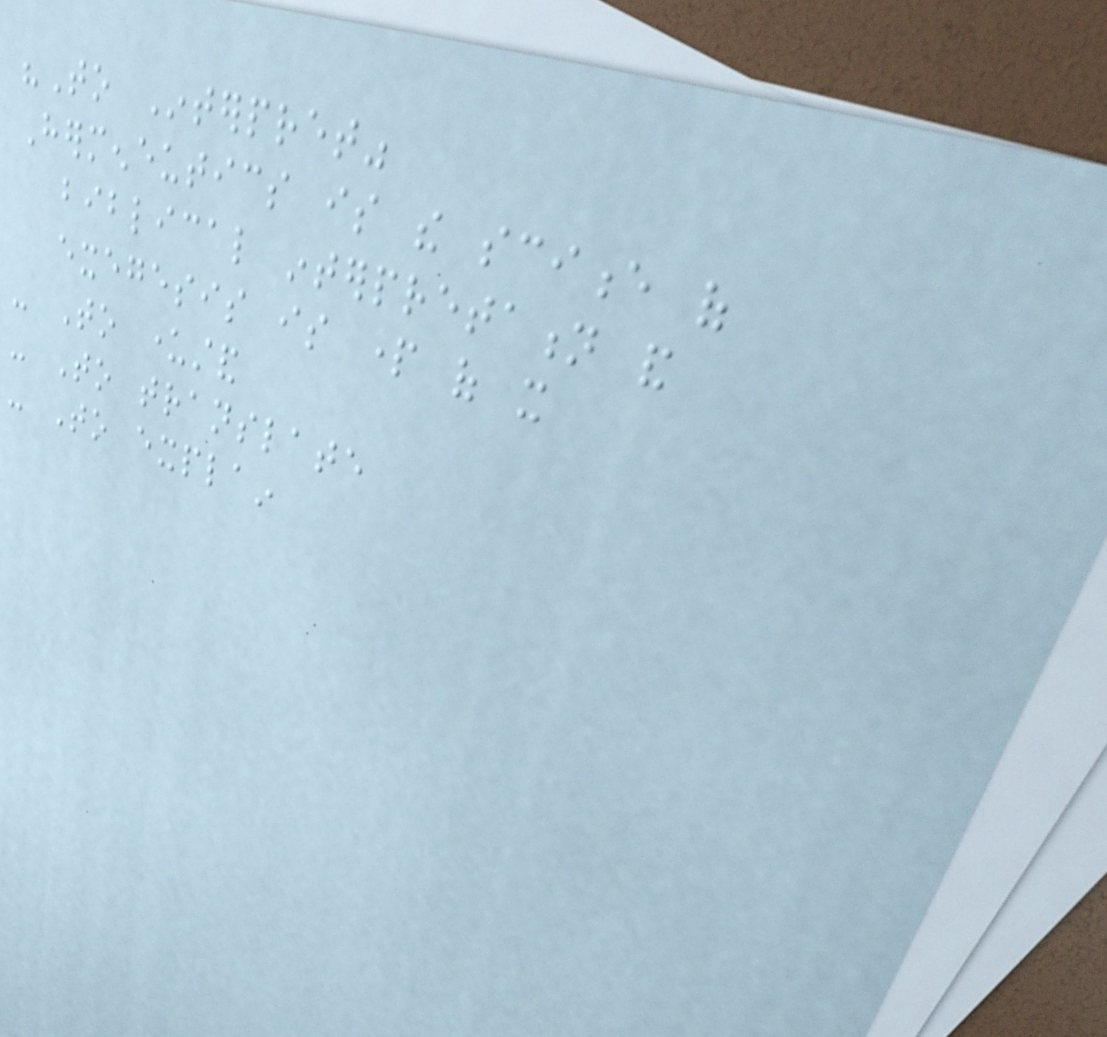"To Interpret"
Hermeneutics is the science of
biblical interpretation and
exegesis is part of it
- To understand
- To translate
- To explain
